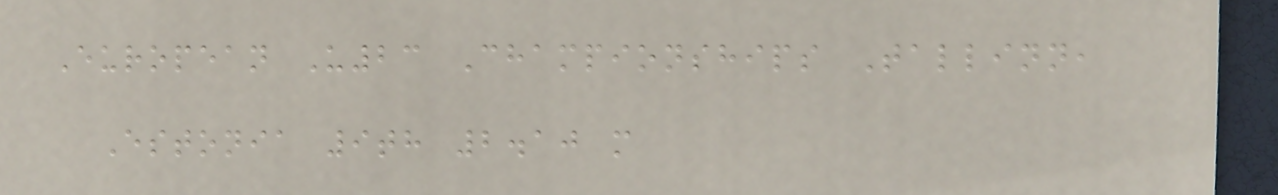European U23 Championships Tallinn,
Estonia 9th 2.10 m
